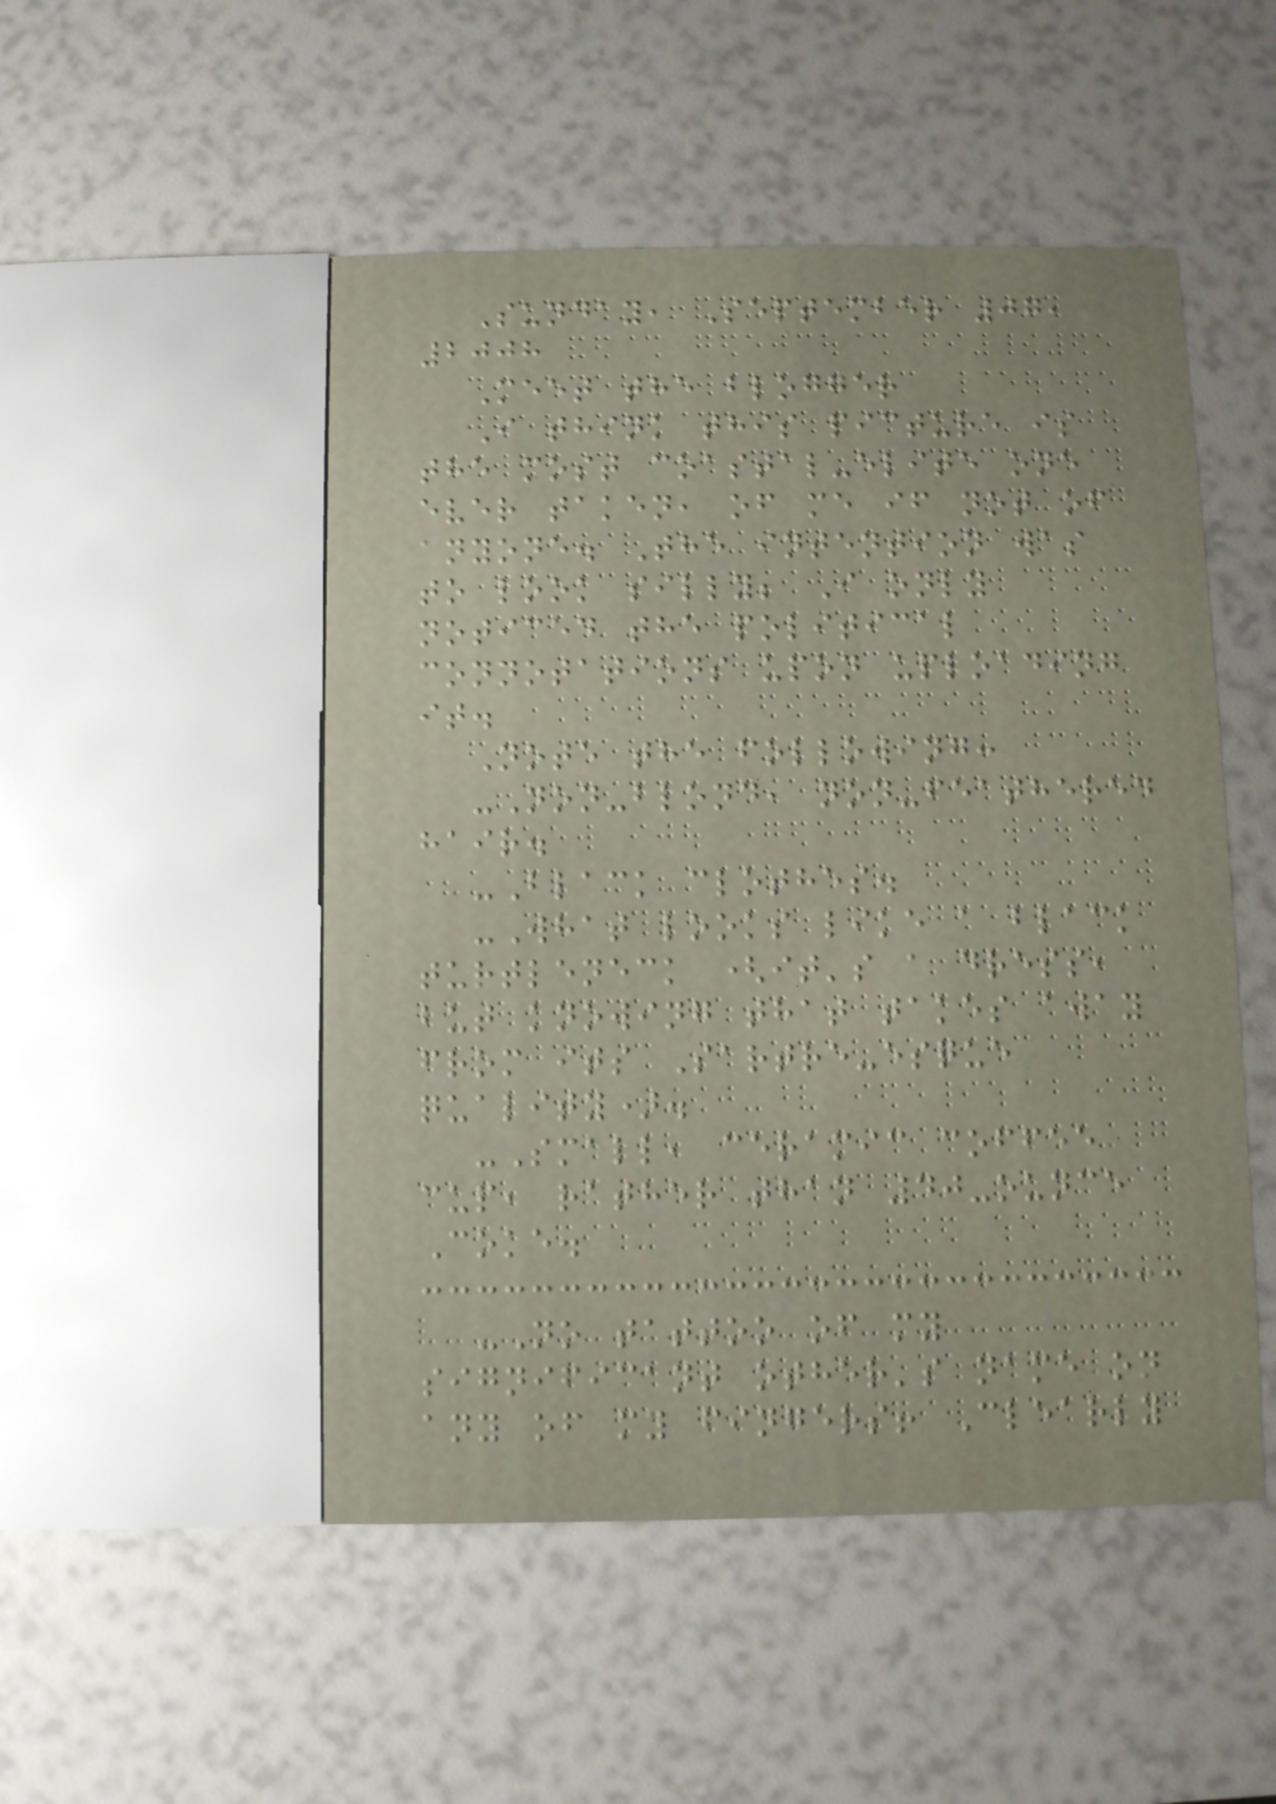Sunday, September 07,
2008
Meet the blogger
I think this picture is
the most coastal-elite one
ever taken, of me if not of
anyone. The intention was
to look silly; I only
noticed the political
connotations upon uploading
it.
Note the following:
-Non-blond, non-feathered
hair.
-Black clothes.
-What looks like a black
turtleneck (it's a dress,
but knowing that takes away
from its Sartre-esque
quality).
-Small, ceramic coffee
cup, rather than 40-ounce
Coke.
-No tattoo of my
significant other's name on
any of my fingers! Clearly
